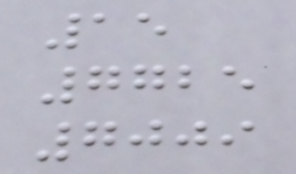15
7725
7009
